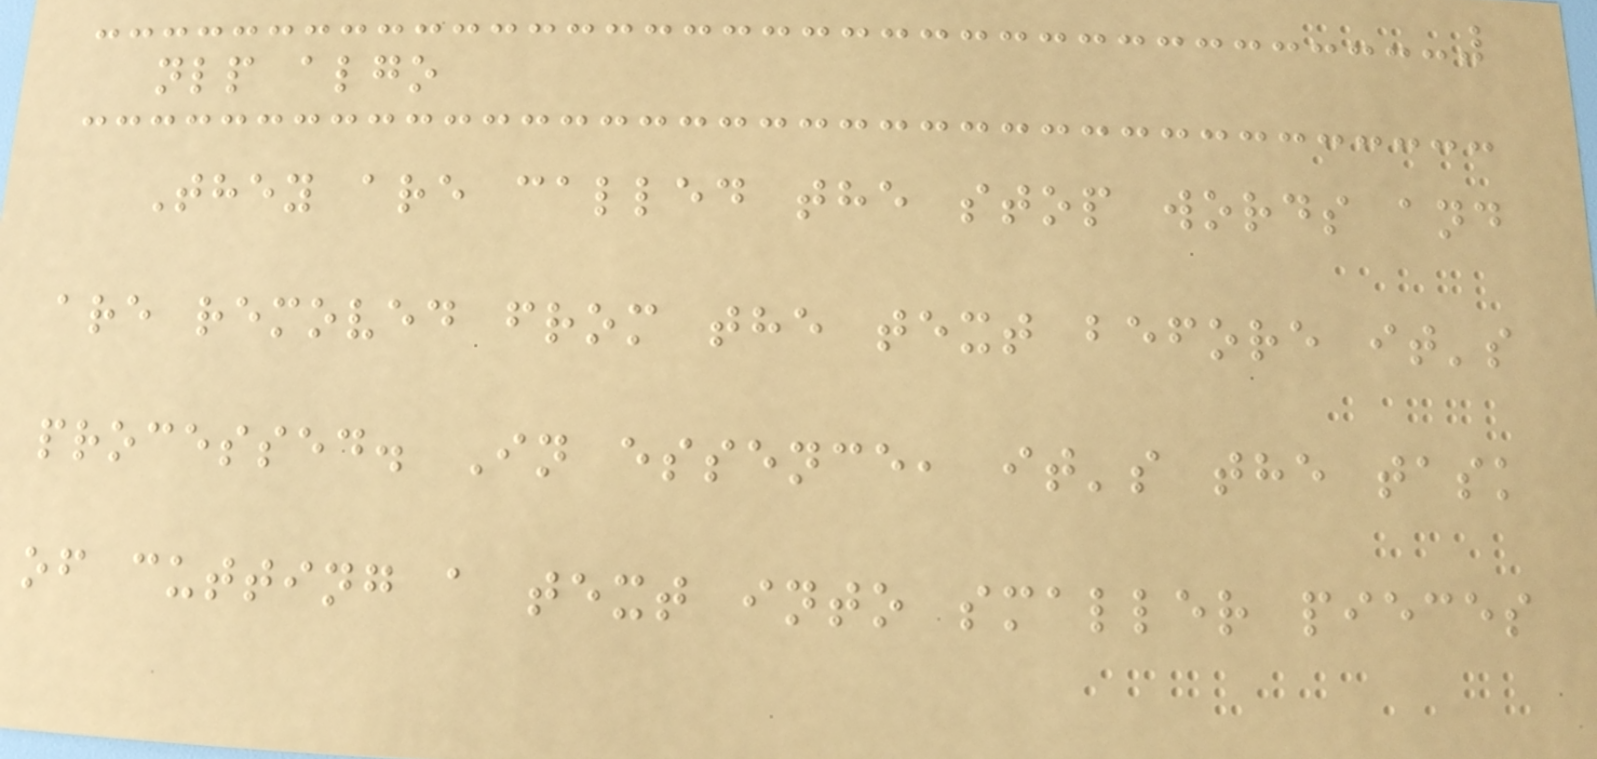nlp algo
They are called the stop words and
are removed from the text before it's
processed. In essence, it's the task
of cutting a text into smaller pieces
